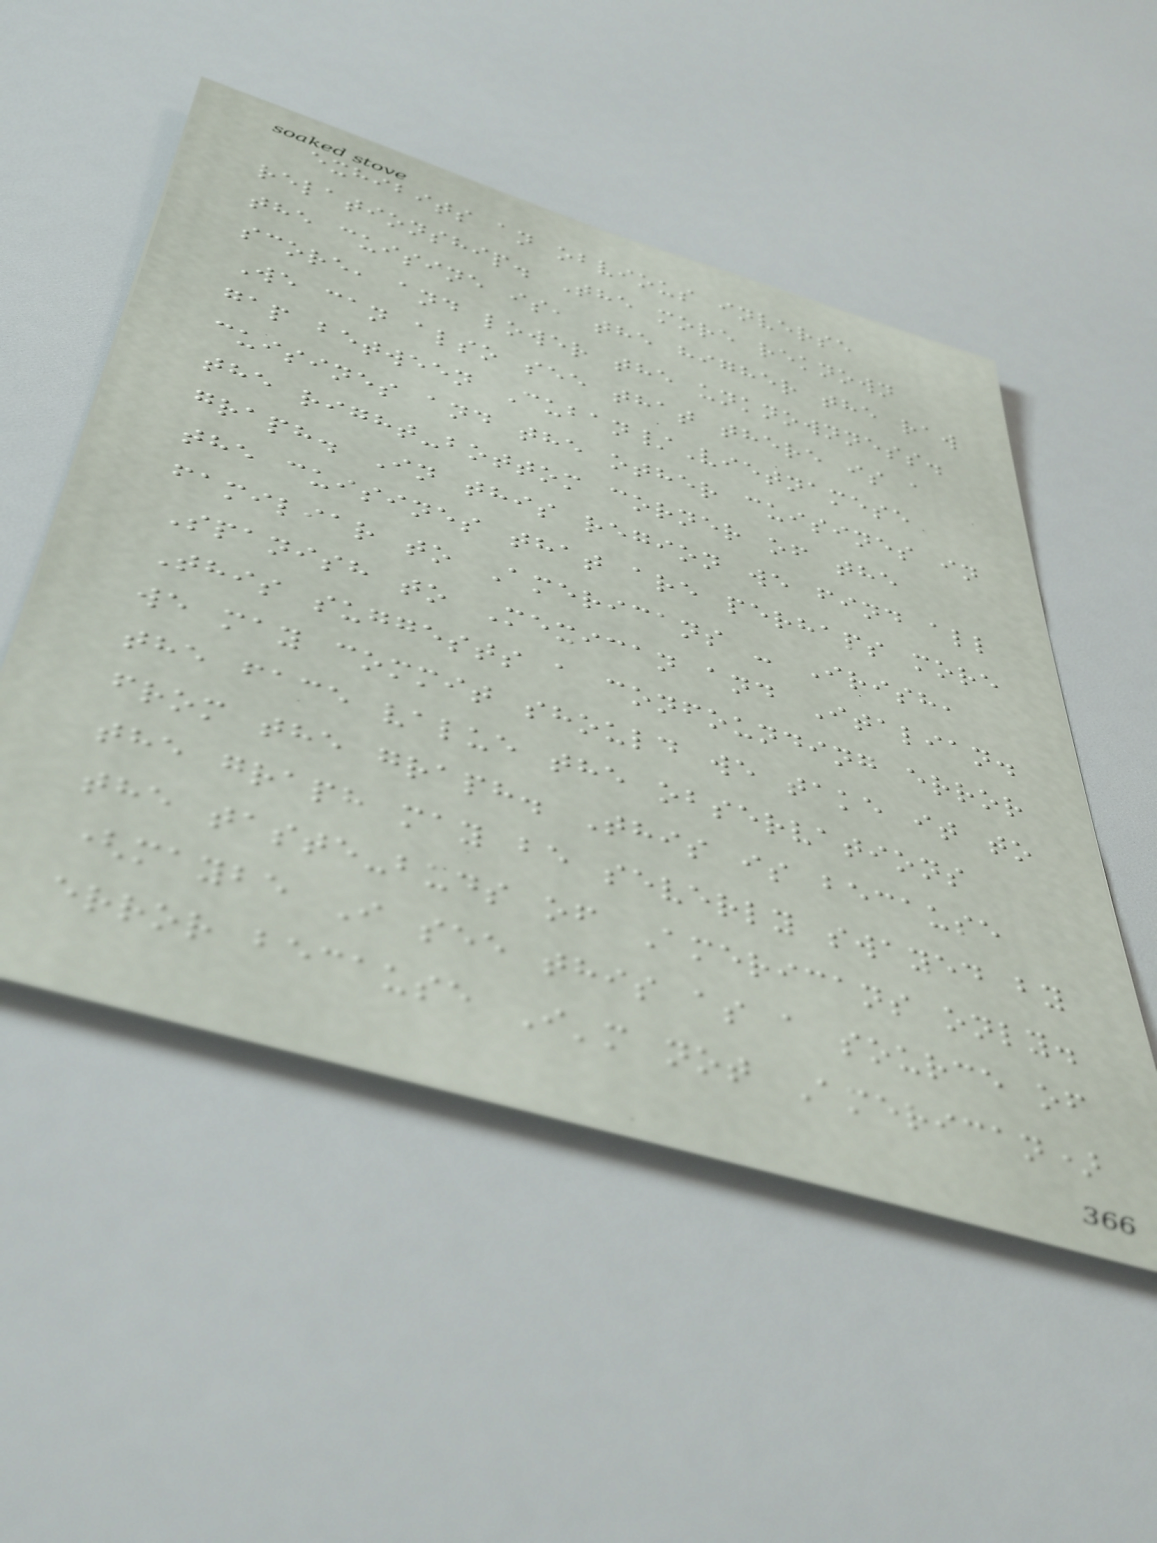exhibits an obvious inverse
relationship. The more reknown
the cuisine is, the higher the raw
score, and lower the unknownness.
We can also see that there is a
gap between Cuban/Vietnamese
cuisines and the other cuisines in
the right-bottom corner of the
graph. In this region we find all
the cuisines that are perhaps more
familiar to Americans - Irish,
Spanish to Mexican and Italian.
This suggests a confounding error
we may commit should we take it to
the face value the observations
from the graph. This is because
the graph may be severly swayed by
the taste-buds of Americans only.
(maybe I see this as a source of
error because I'm not American)
